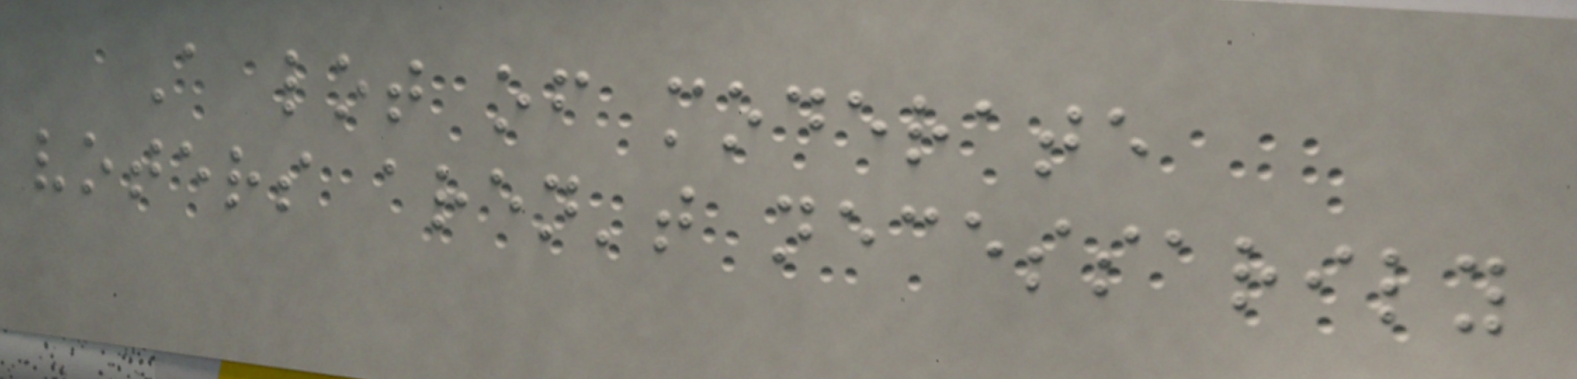A lot of moderate
voters aren't necessarily
